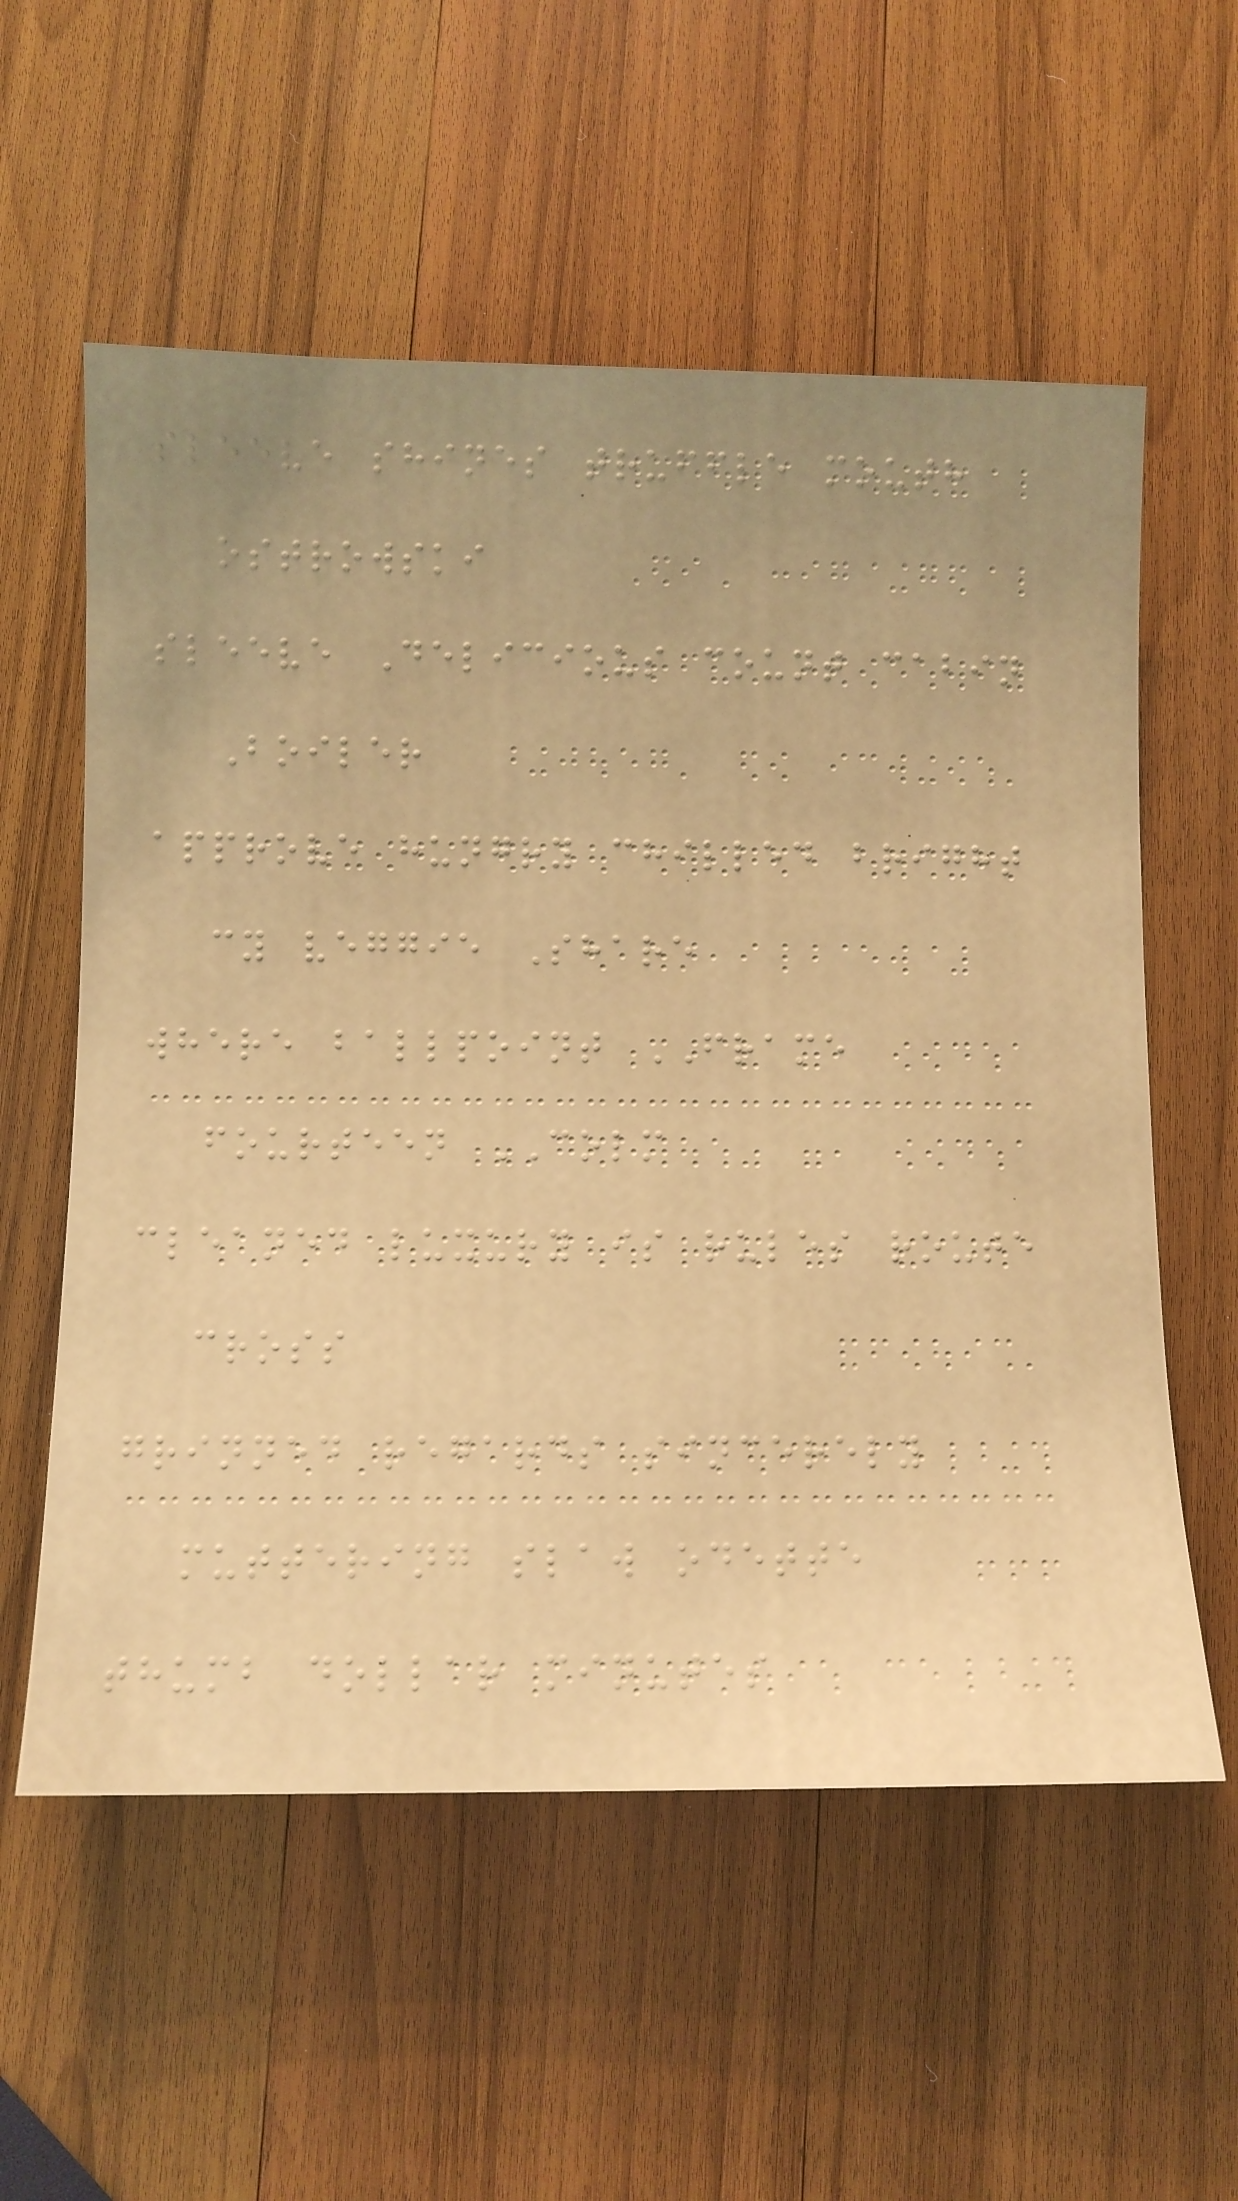sleeve shines truffle mouth
ostrowski
sleeve Delicious count cabin
Boiler
approve hungry chilled bright
cy veggie Share
where ballpoint FRAME
fourteen COLM
cleaned luxury is rules route
cross
grinned regards sincerely
muttering slaw odette
thumb dollar minutes
